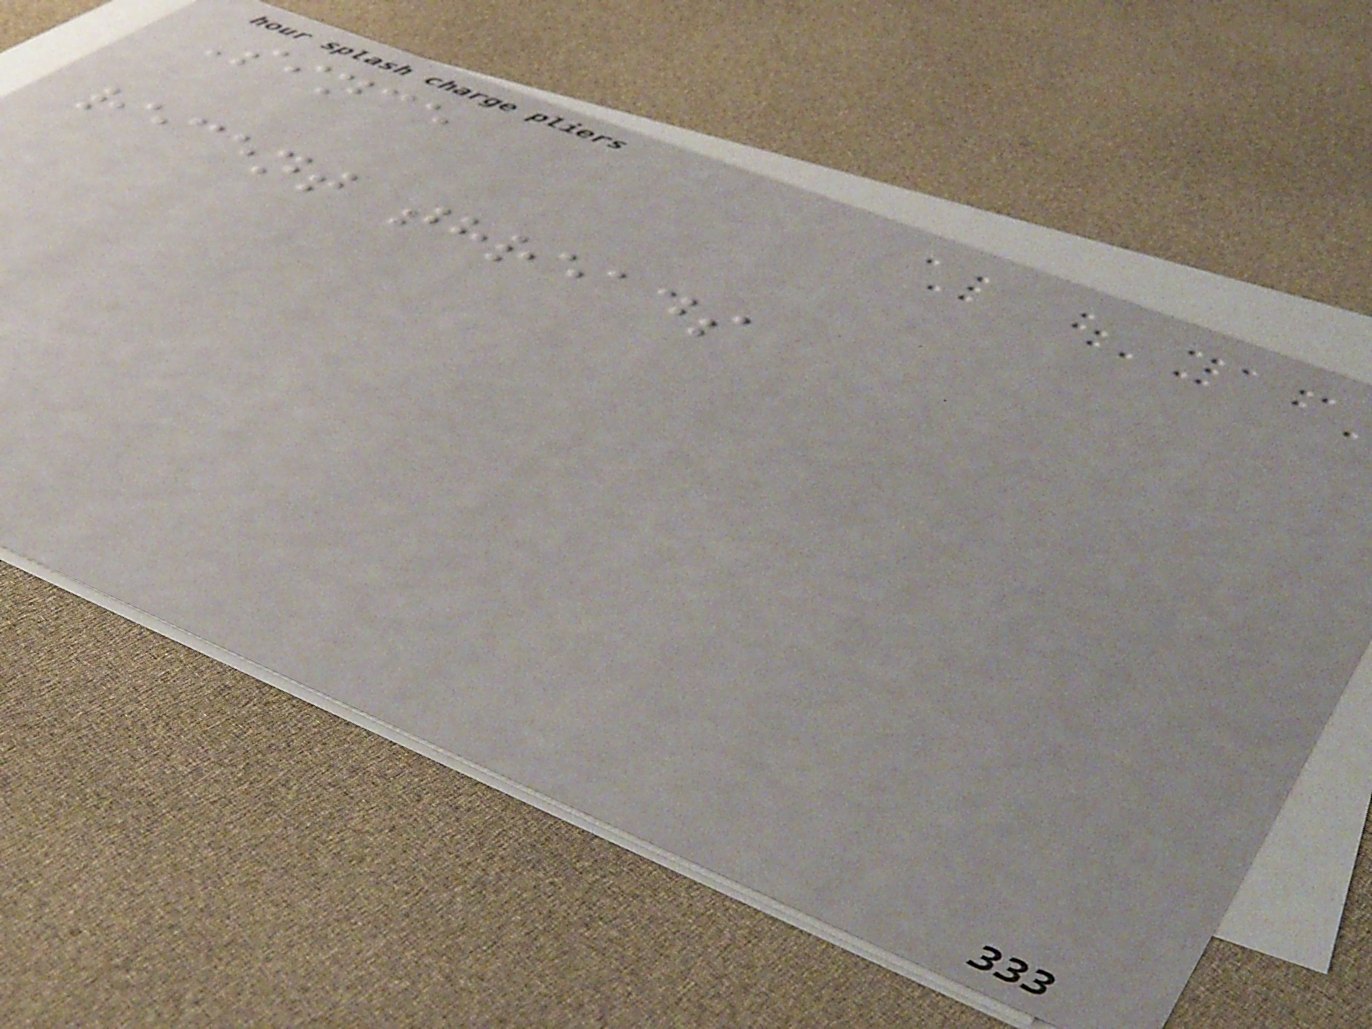Since
recent threads
